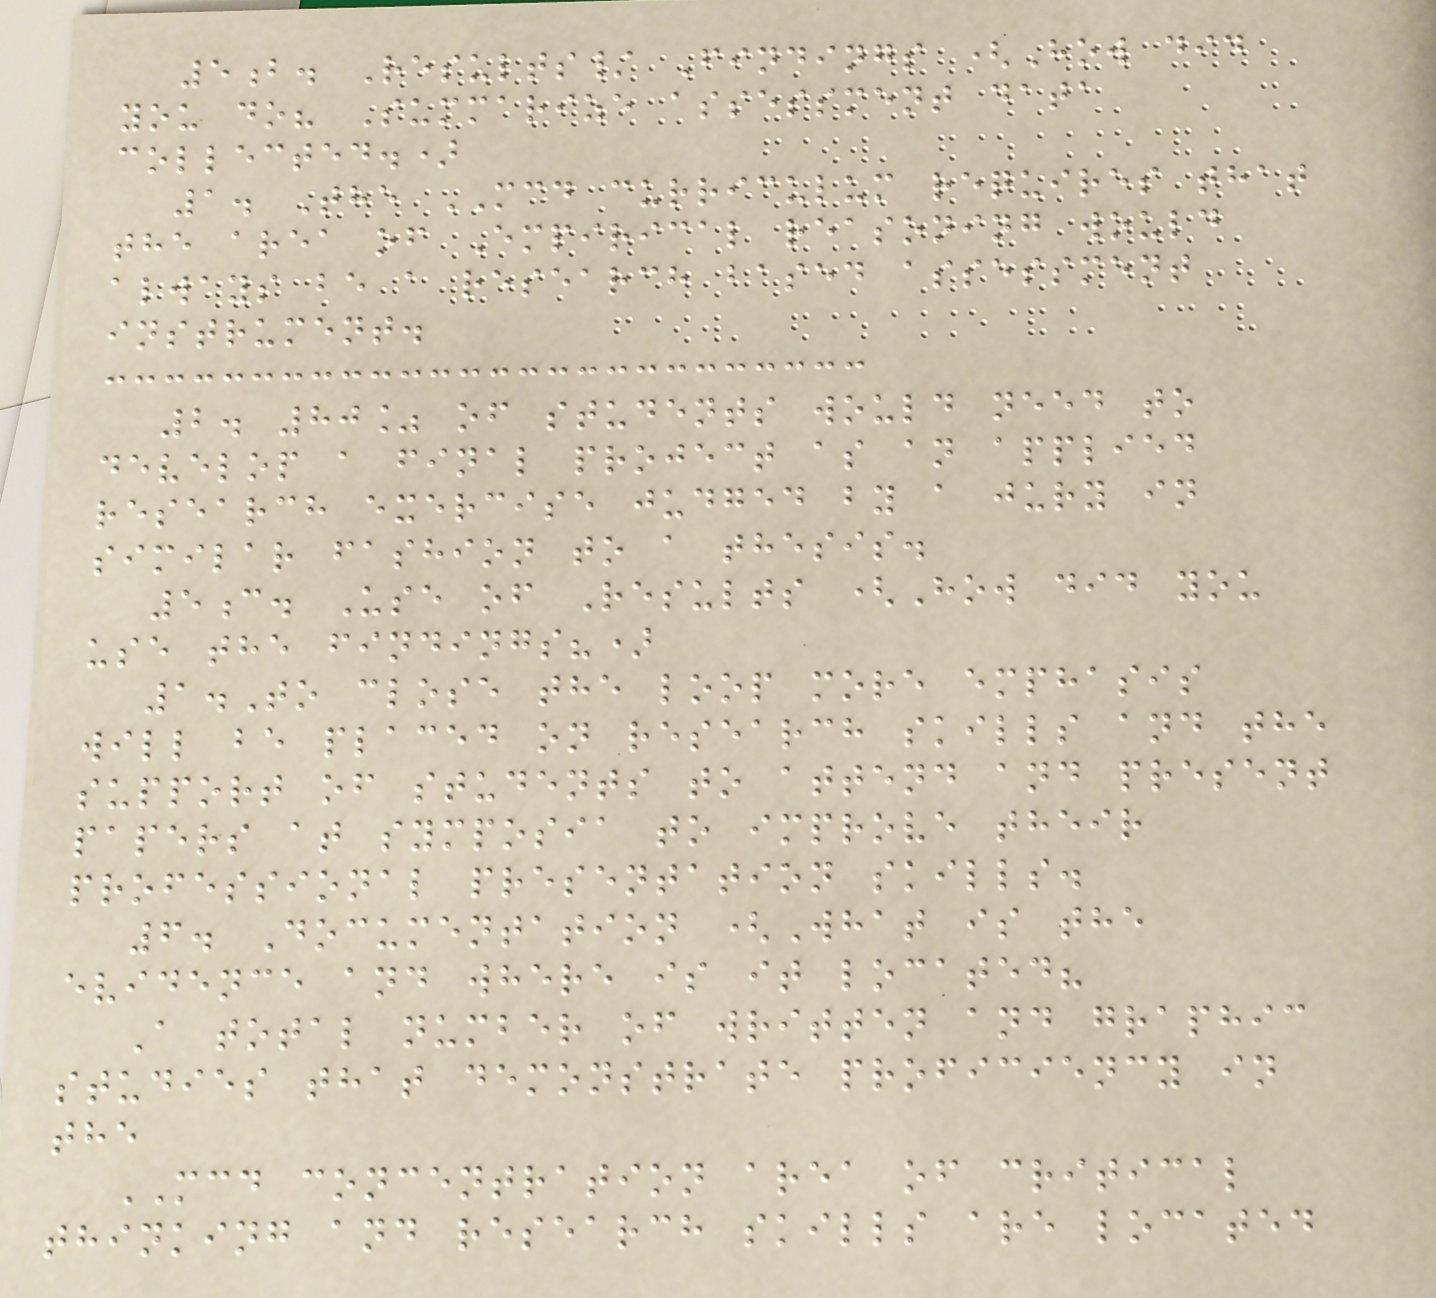5b. Results/ Findings (How did
you do? Summarize assessment data
collected.)
1. The MCD curriculum requires that
the area of Empirical reasoning would
always be a research based assessment
instrument.
2. 80% of students would need to
develop a final project as an applied
research exercise judged by a jury in
similar fashion to a thesis.
5c. Use of Results (How did you
use the findings?)
1.To close the loop more emphasis
will be placed on research skills and the
support of students to attend and present
papers at symposia to improve their
professional presentation skills.
6. Documentation (What is the
evidence and where is it located?
A total number of written and graphic
studies that demonstrate proficiency in
the
MCD concentration area of critical
thinking and research skills are located
